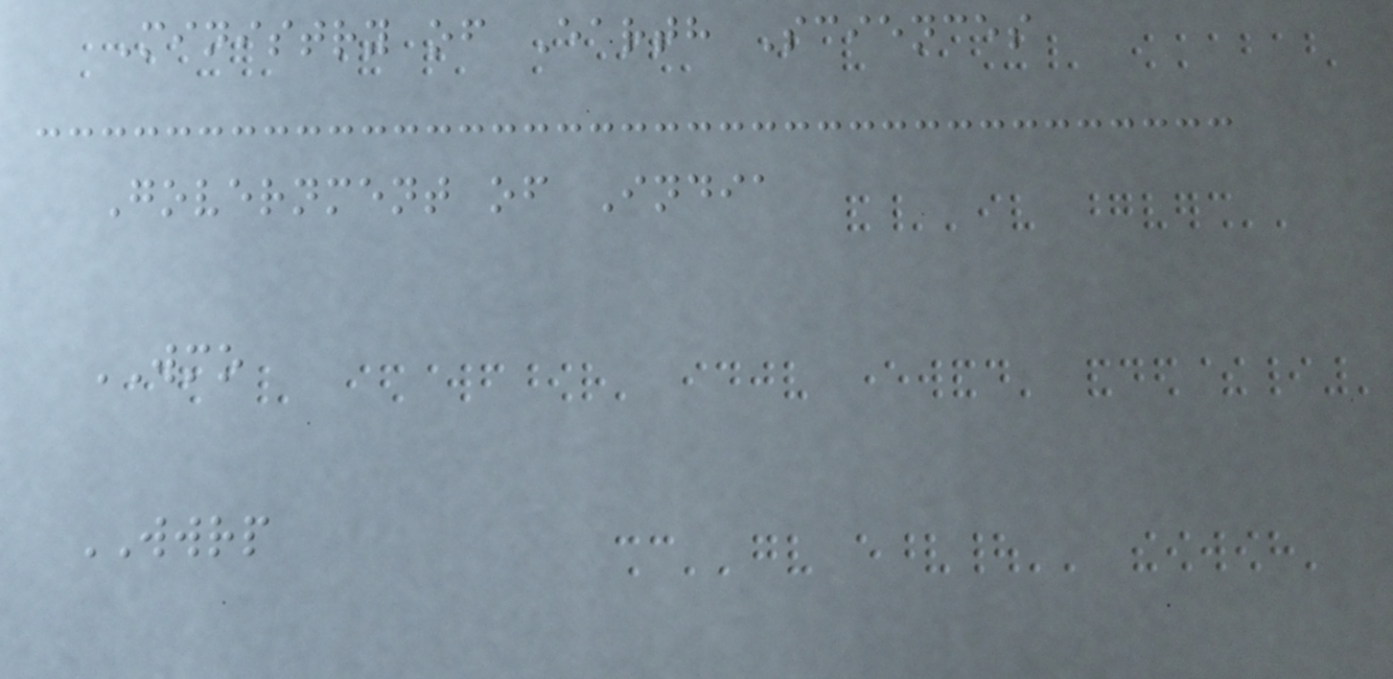Ministry of Earth Sciences
Government of India
WMO
WWRP
